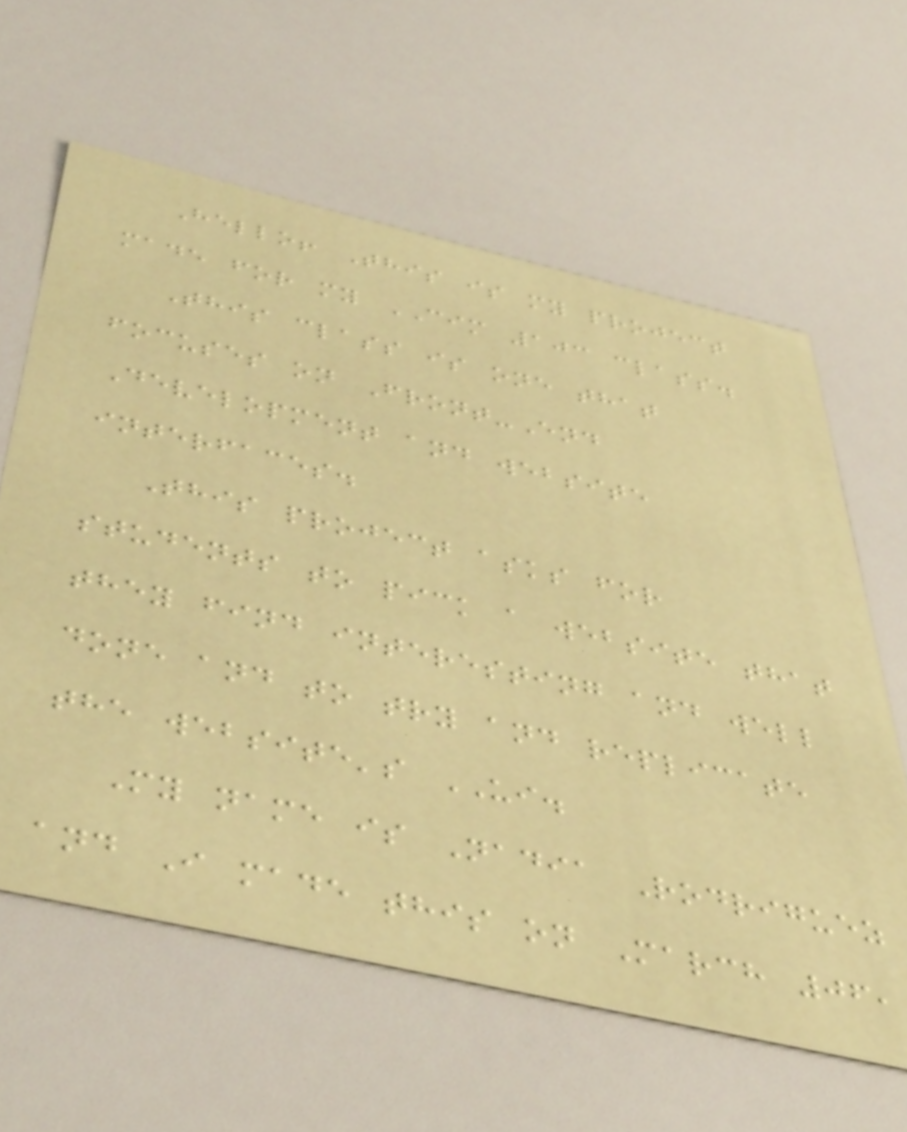Hello! This is my project
made for my CIM 103 class.
This class is one that
focuses on Front-End
Development and website
interfaces.
This project asks for
students to pick a website that
they find interesting and well
done and to try and replicate
the website's UI.
My name is Nadia Rodriguez
and I made this on March 06,
